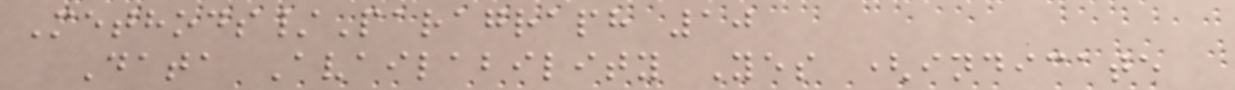Methods/Paragraph 10
Data Availability Yes (indicate
